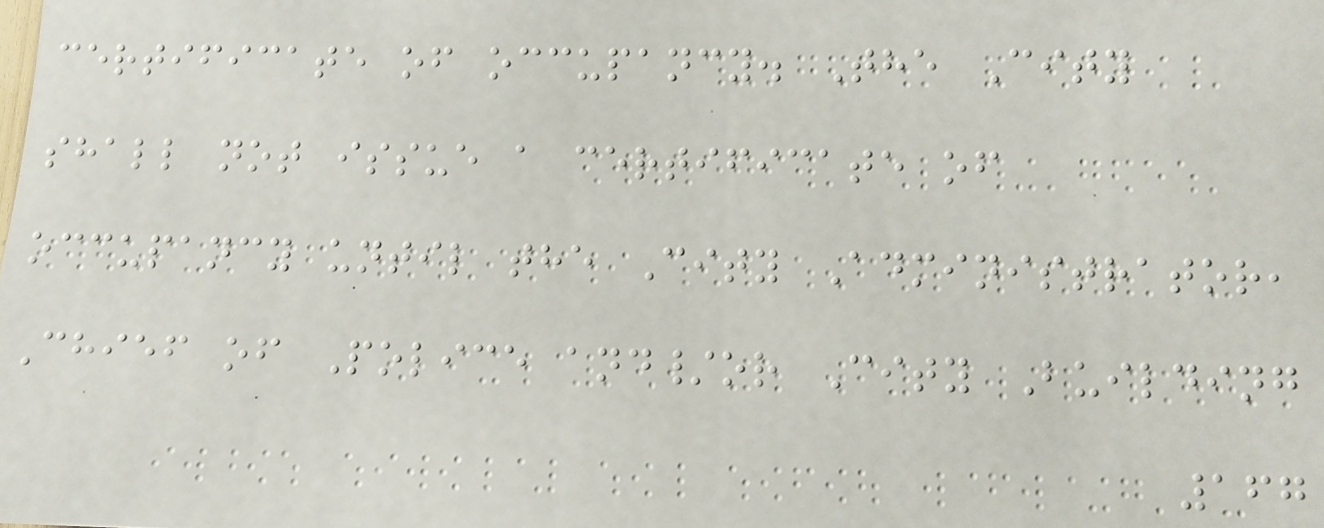certificate of occupancy. The City
shall not issue a certificate of
occupancy until the City Administrator,
Chief of Police and/or City Building
167
